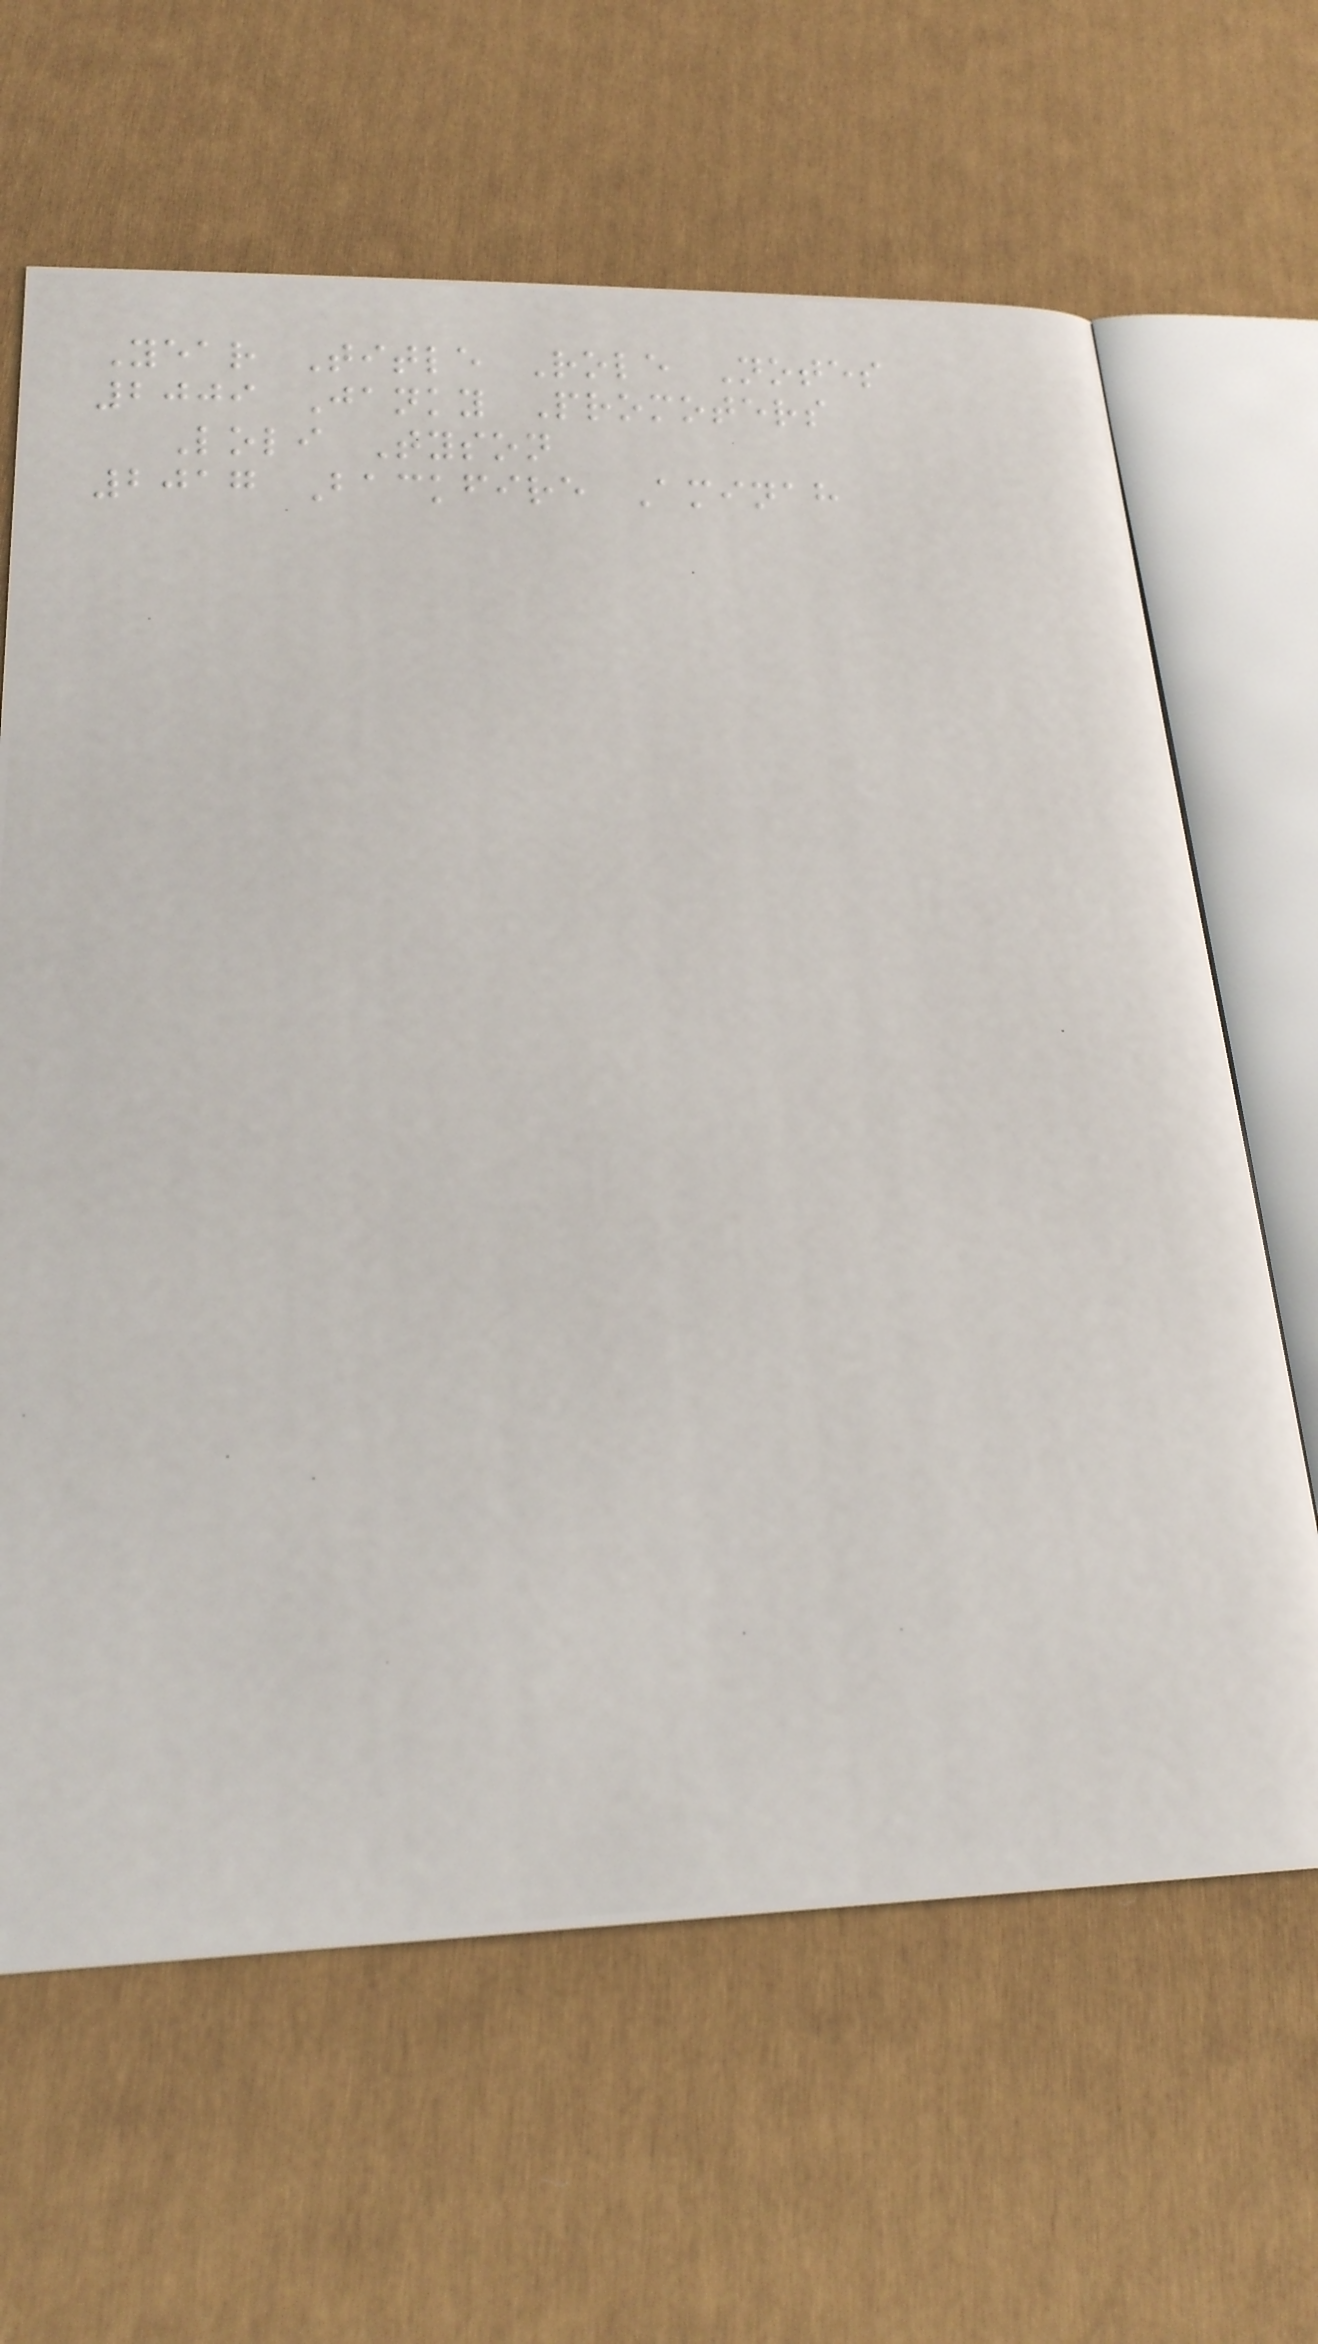Year Title Role Notes
2009 Janky Promoters
Loli Tyson
2017 Backfire Aminah
